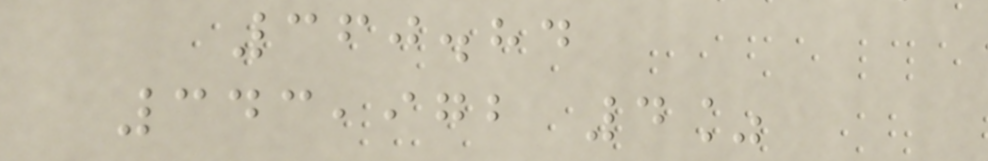360.84
343,972 4%
